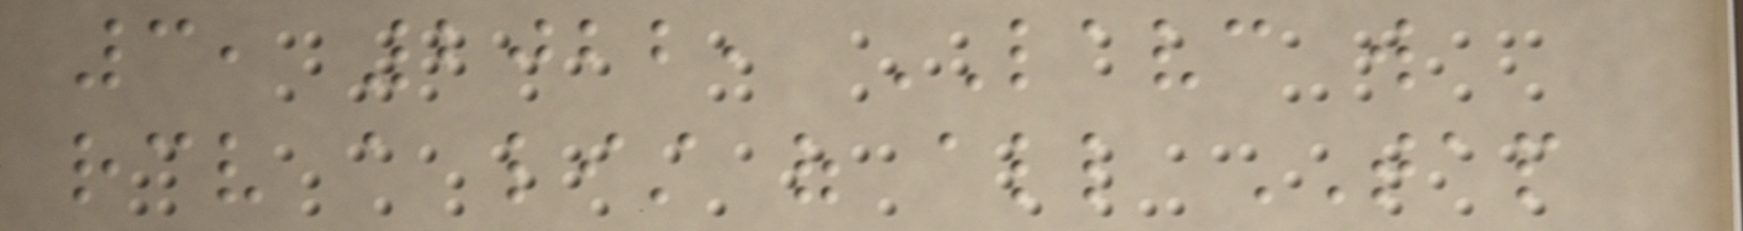3, 2022, LAVC will
receive a list of all TAP
